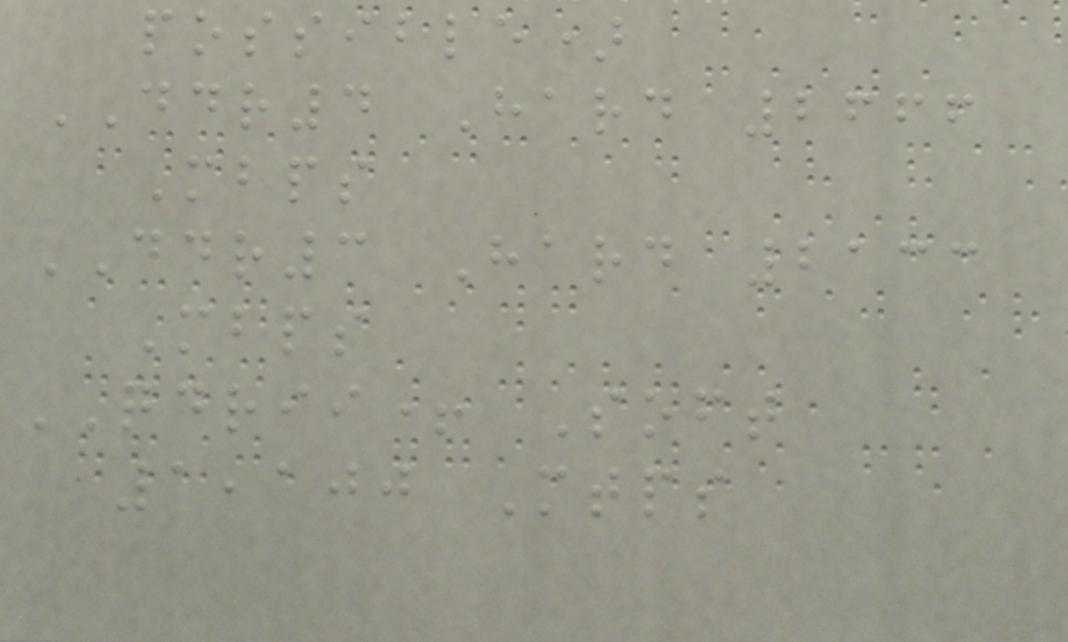possible)
DDR4 Hard 2666
Mbps
DDR3 Hard 2133
Mbps
QDRII+ Soft
1,100 Mtps
